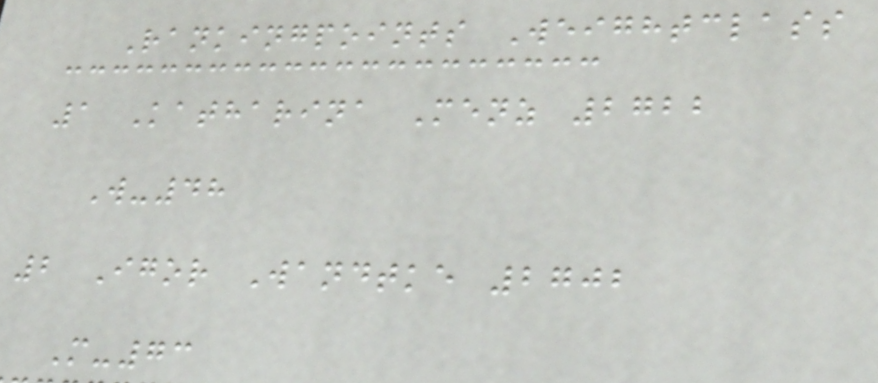Rankingpoints Weightclass
1 Katharina Menz 2722
W-48
2 Igor Wandtke 2702
M-73
